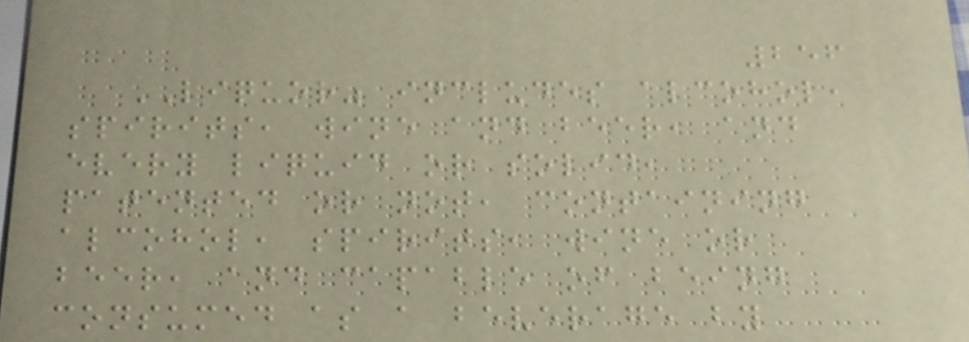256
LIQUOR" includes alcohol,
spirits, wine and beer, and
every liquid or solid,
patented or not, containing
alcohol, spirits, wine or
beer, and capable of being
consumed as a beverage by
